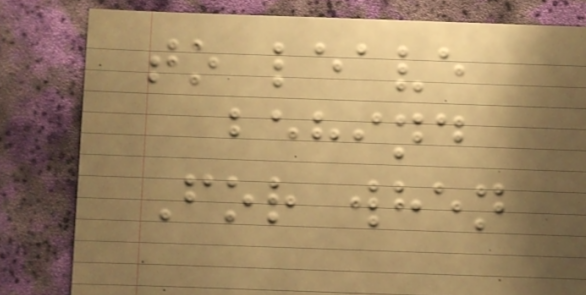to leave
behind
For when
